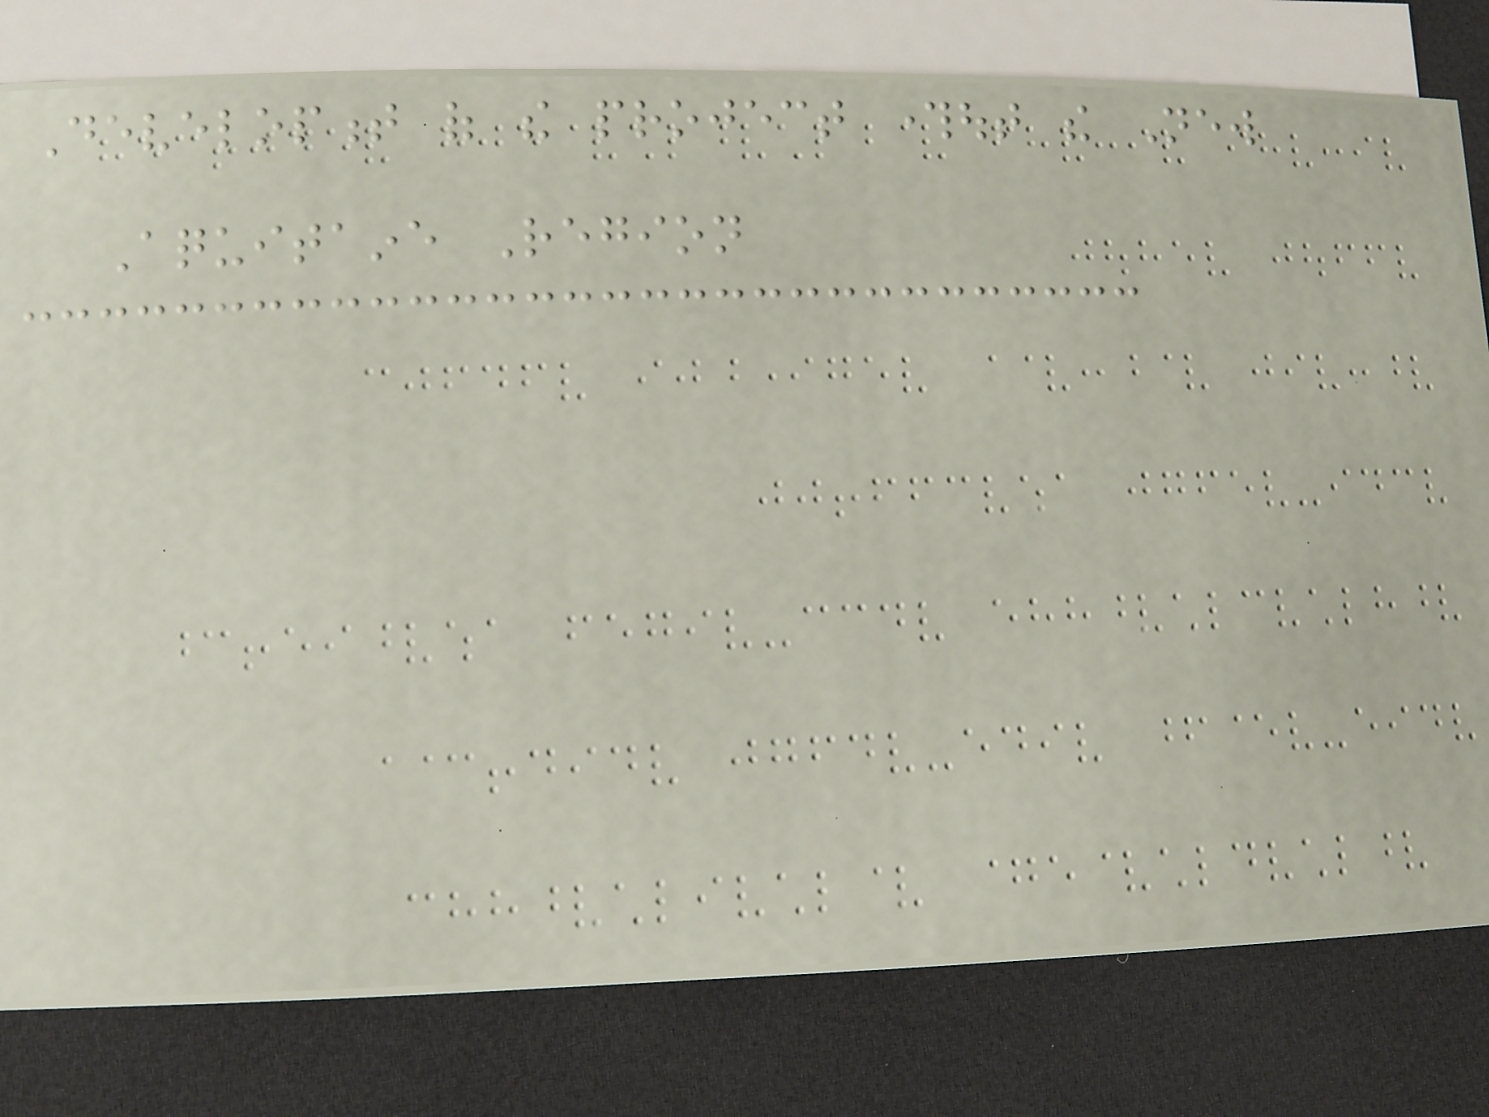Development of the project throughout the New
Aquitaine Region
